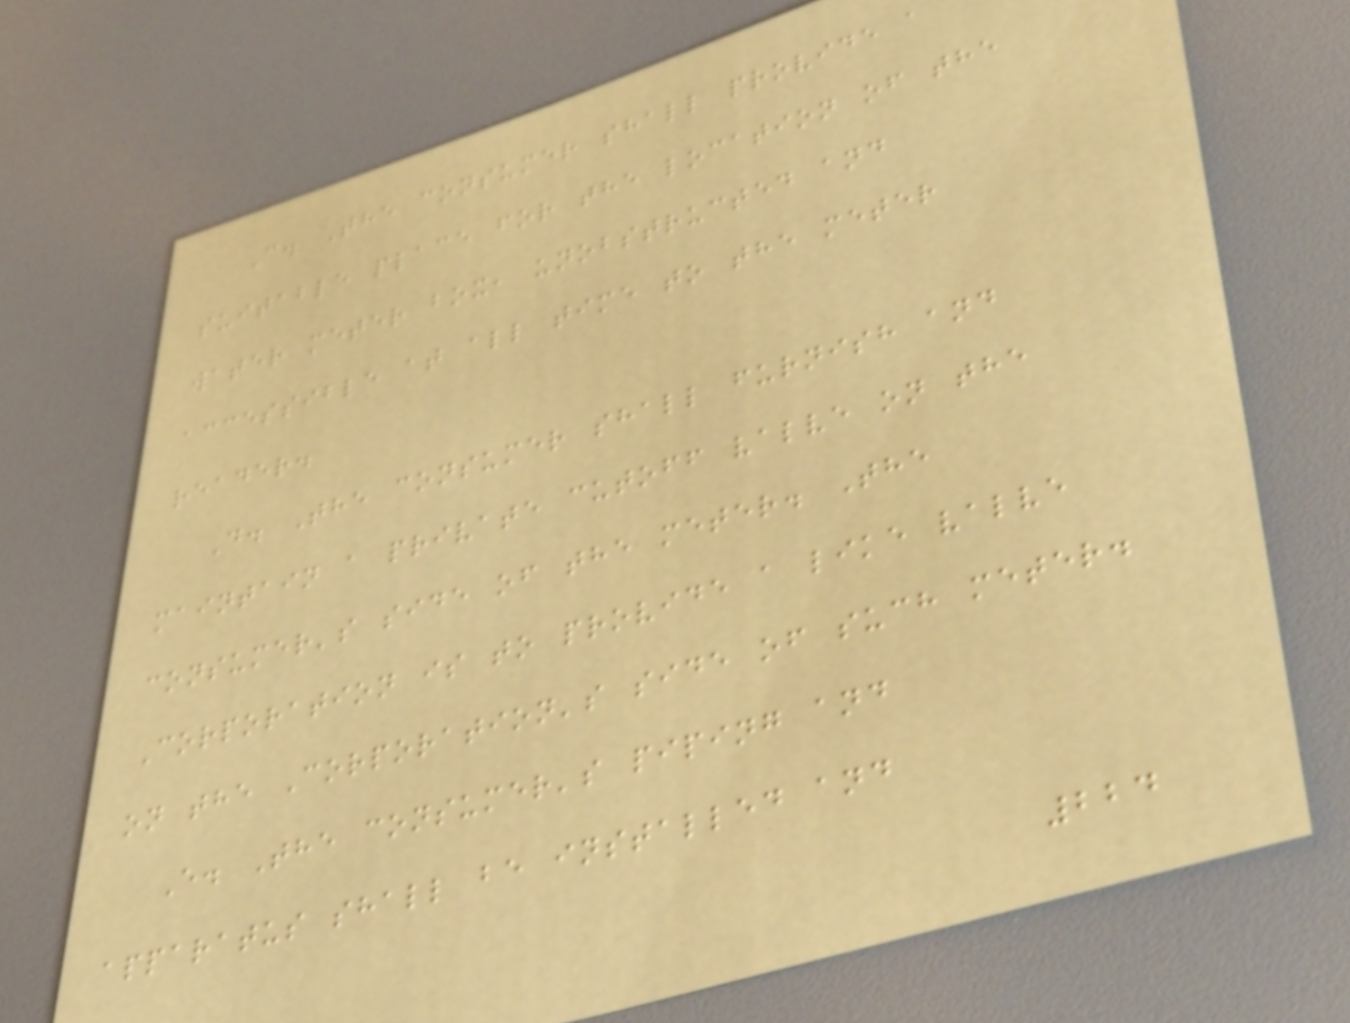C. The consumer shall provide a
suitable place for the location of the
water meter box, unobstructed and
accessible at all time to the meter
reader.
D. The consumer shall furnish and
maintain a private cutoff valve on the
consumer's side of the meter. The
Corporation is to provide a like valve
on the Corporation's side of such meter.
E. The consumer's piping and
apparatus shall be installed and
224
